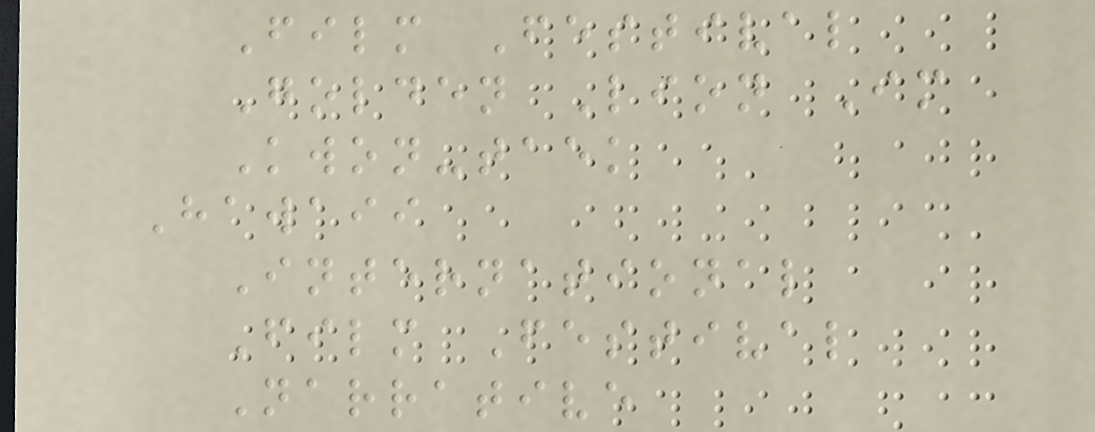Film Festival
Golden Lion Im
Kwon-taek
Hawaii
International
Film Festival
Narrative
